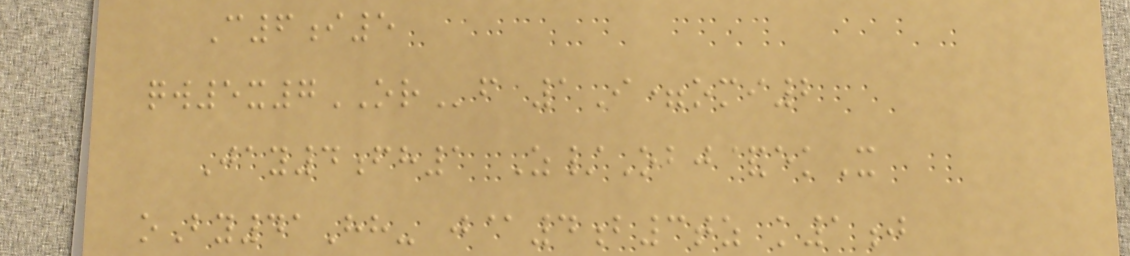C6i5
qw5x7ORf 1I=omi2
Jay4fh1 Z/Obj&ekX
oBy41Hh- j@4b3tz k1j
